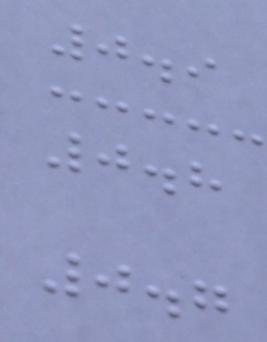0.9
0.8
0.7
